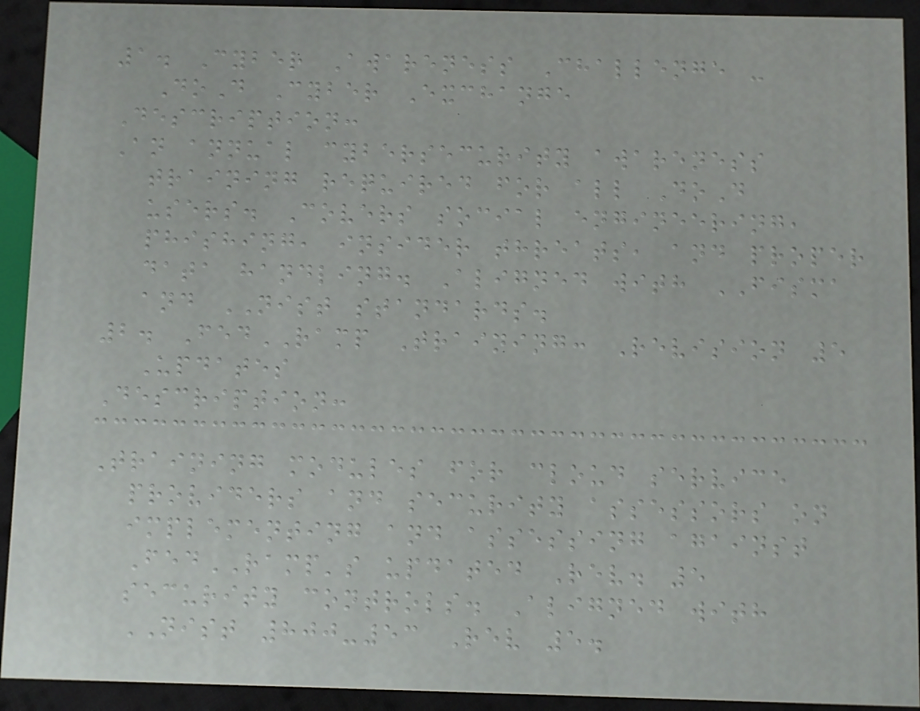1. Cyber Awareness Challenge -
DoD Cyber Exchange
Description:
An annual cybersecurity awareness
training required for all DoD
users. Covers social engineering,
phishing, insider threats, and proper
data handling. Aligned with FISMA
and NIST standards.
2. FedRAMP Training: Revision 5
Updates
Description:
Training modules for cloud service
providers and security assessors on
implementing and assessing against
FedRAMP's updated Rev. 5
security controls. Aligned with
NIST 800-53 Rev 5.
